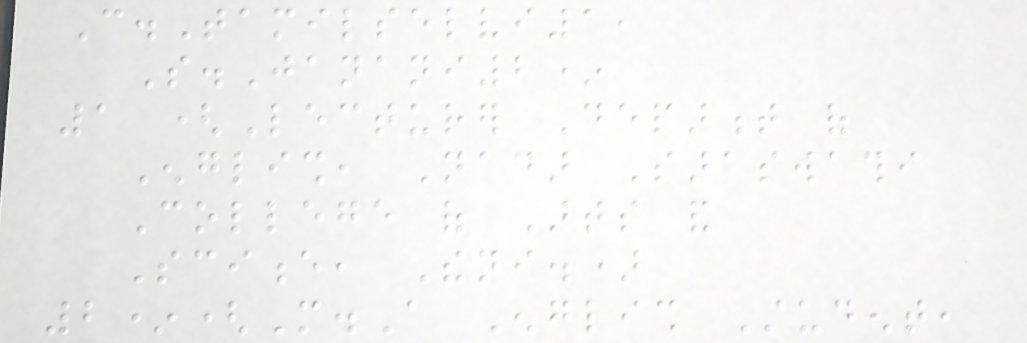C.Tamilselvi1,
S.Janani2*
1 (Lecturer Deparment of
English, Nadar Saraswathi
College of Arts and
Science, Theni.)
2*(M.A English Student,
